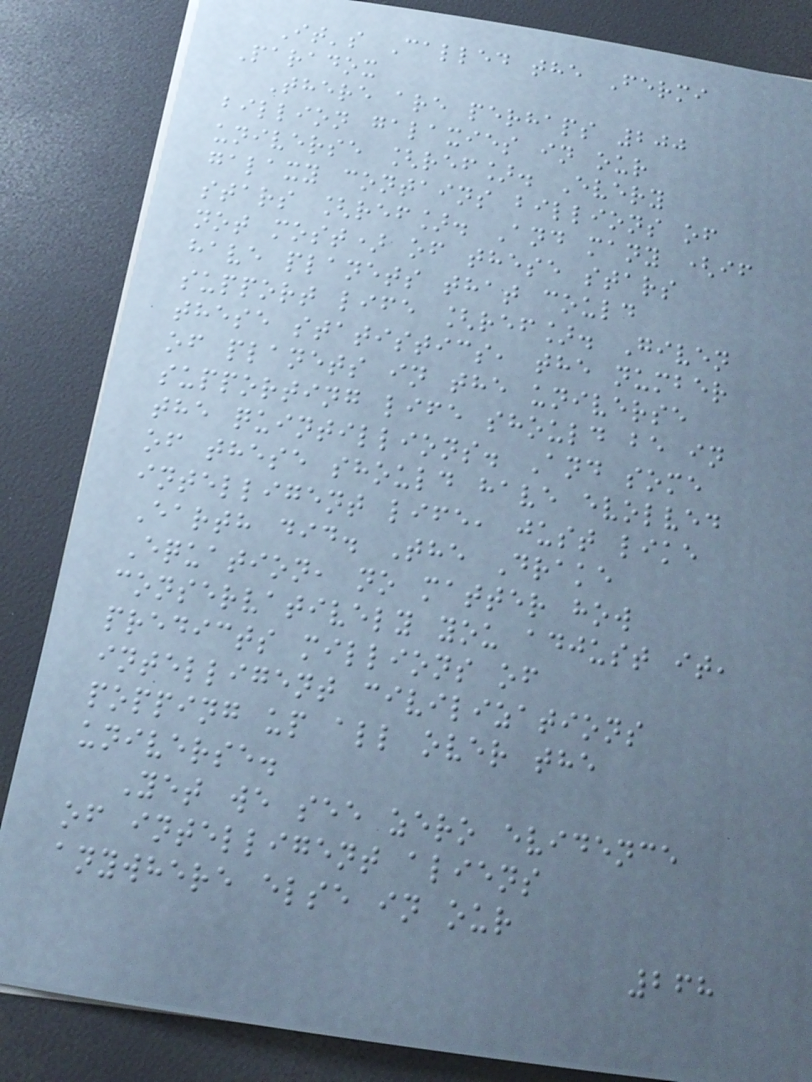It's Called the Fermi
Paradox
There are perhaps 200
billion galaxies in our
universe [ref]. Every
galaxy contains billions of
stars [ref]. And many (if
not most) of these stars
have planets that could
support life [ref]. Given
these statistics, the number
of planets in the universe
supporting life should be in
the quintillions. And some
of these should have evolved
intelligent life, just like
Earth did. The Drake
Equation, no matter how
conservatively you adjust it,
predicts millions of
intelligent civilizations
popping up all over the
universe.
Yet we see zero evidence
of intelligent aliens
anywhere else in our
268
